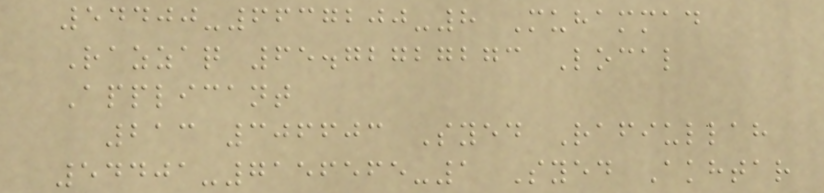54400-6637200-8 Muhammad
Razzaq 65.72727273 Local
Applicant
213 306603 Syed Rafiullah
54401-7156565-1 Syed Akhtar
